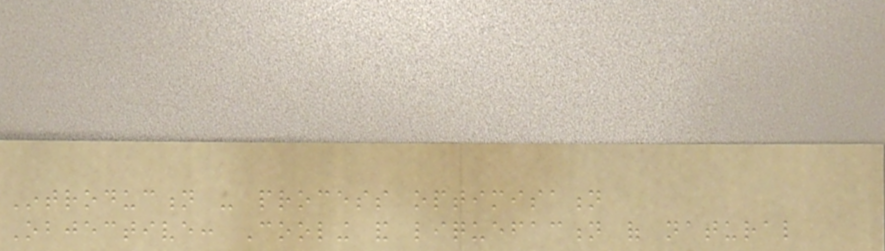Introduction - process optimisation
Objective: Cooling and liquefaction of natural
